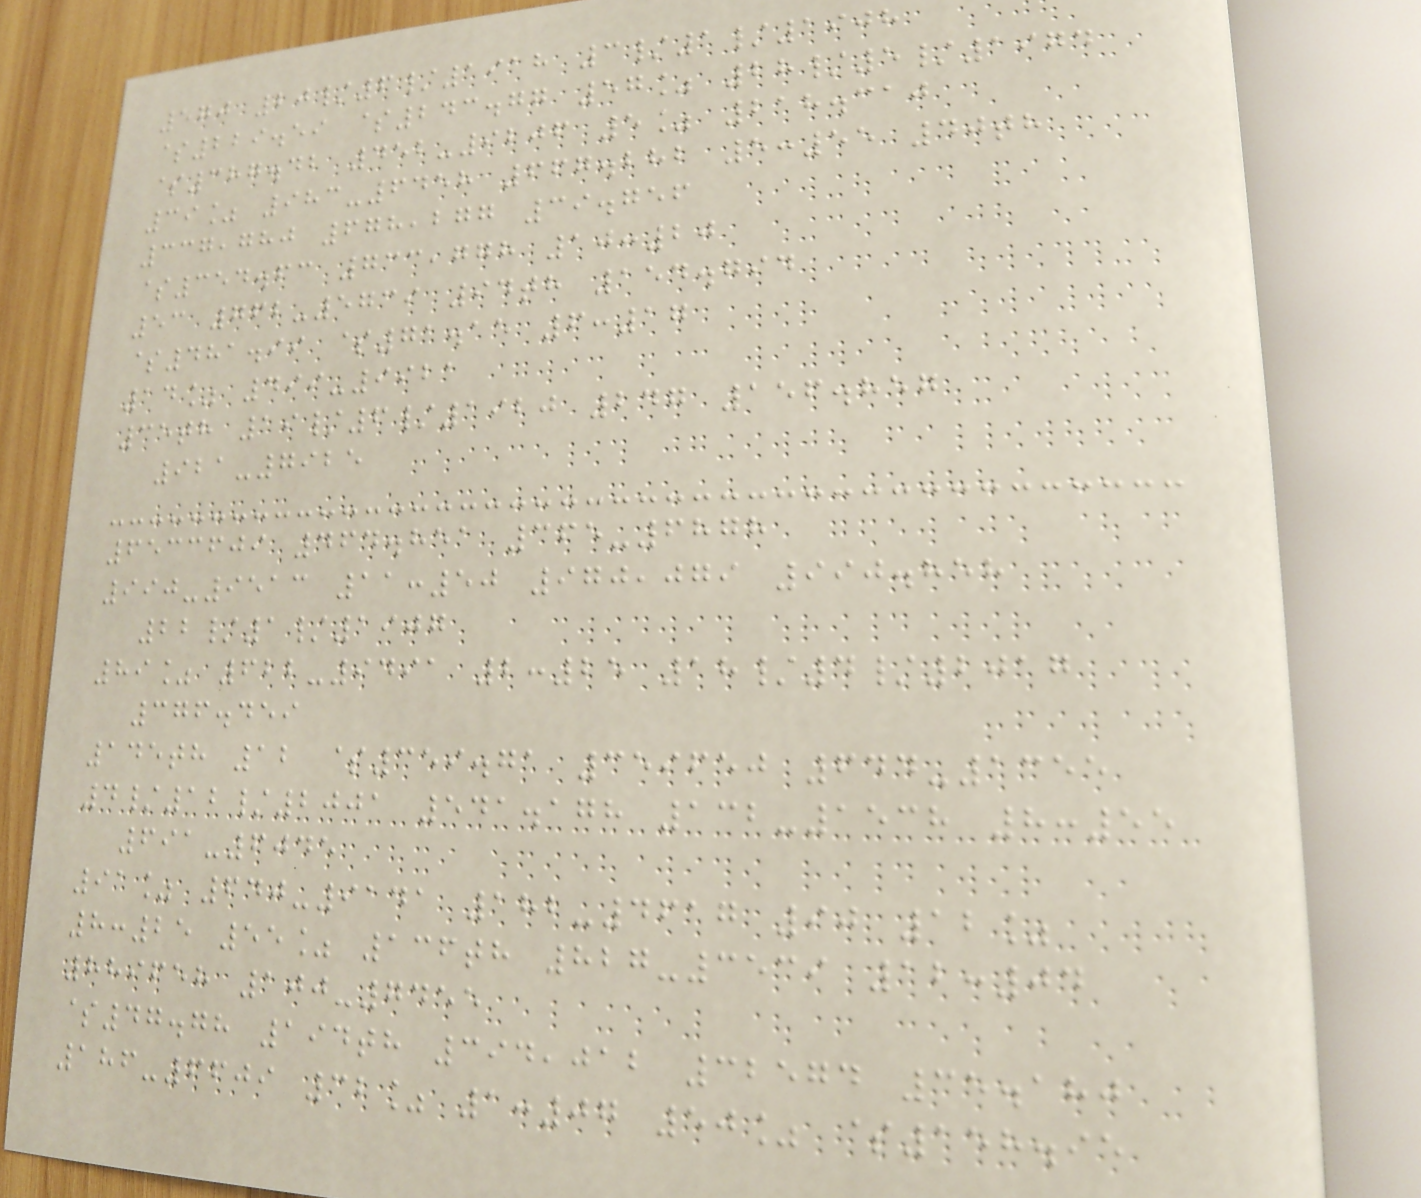570 20/6/1918 3/1/1908
$229.59 $243.77 57% 28/5/1974
$387.42 452-9206 5% 218.310
39% 983-6458 667.282 5:55 40th
337,780 678,277 39.756
$354.63 733,778 10:20
53 762-5739 94th 154.794
$481.99 $71.15 6:17
14% 499-9921
35th 19/6/1920 247 156.857
921-7925
6533609 464.851 365-6878
990-9513 11:50 970,079 990.858
22/1/1907
89% 622-9491 2:25 18/4/2017
376.459
145th 12 $359.71 359650 644-1355
4/12/2001 541.178 132-1538 8:55
691-6045
91% 640-9141 182-4617 90 12%
8:25 55% 136th 827-3539 12:04
889658 100-7455
$47.78 194th 394,012 32574 35.180
186-6609 32% 1:07 50% $158.95
